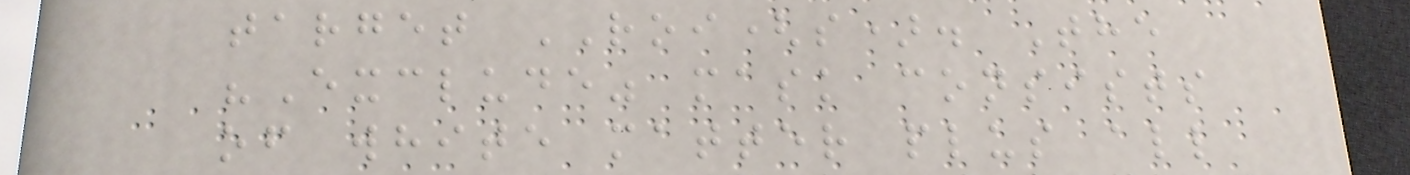target ROI(s). The
"Exclude" mask consists
of white matter plus all
